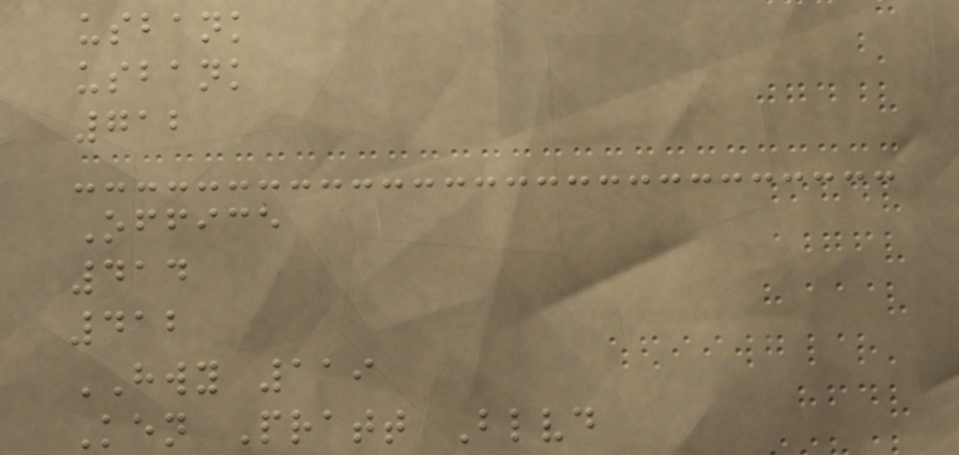usbank
usbank
712
Office
414
412
HWY 119
Ken Pratt Blvd
